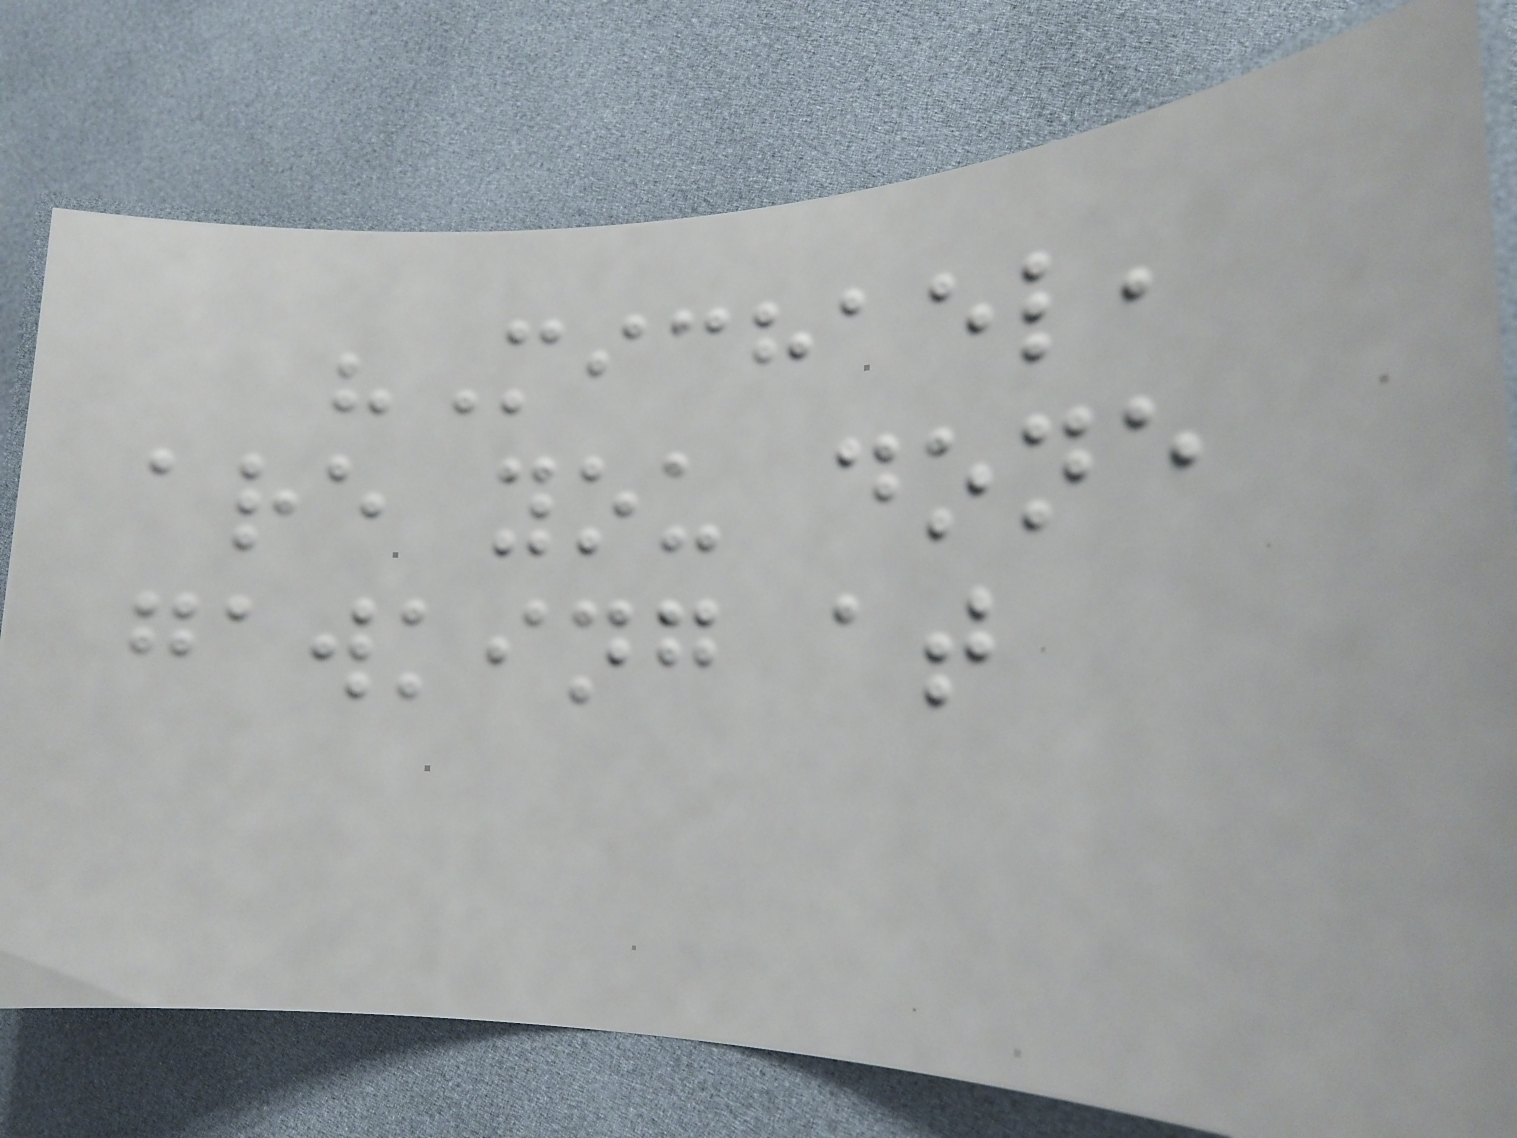"Michael,
are you done
gawking at
